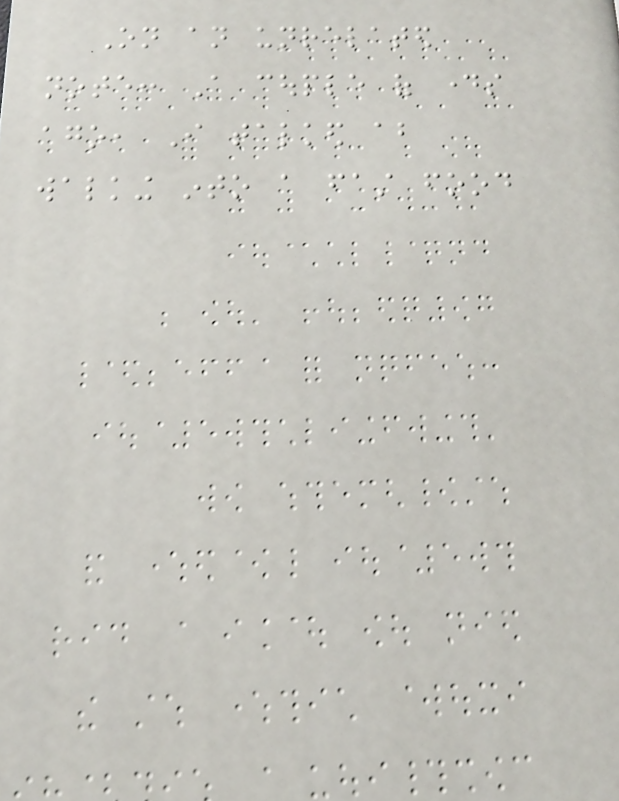On an unrelated
note: A couple of days
ago, I talked about
walking into a fast food
